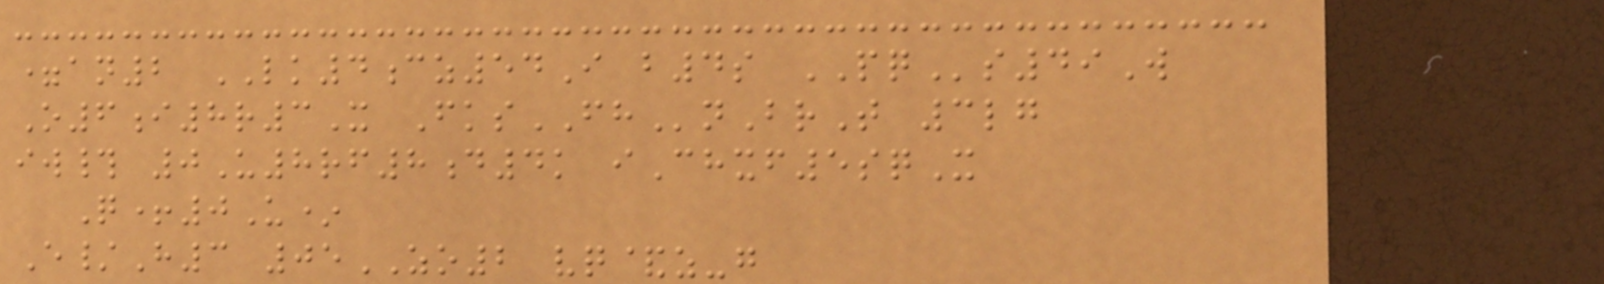=an2 LK4cz54I b4s PQs49W
O6i8r3X FksFHnBrT 3lg
iw# 0U8rf8d4k iChxf5sqX
Q+0U*
E/H3 05ZO2 vq&z-g
